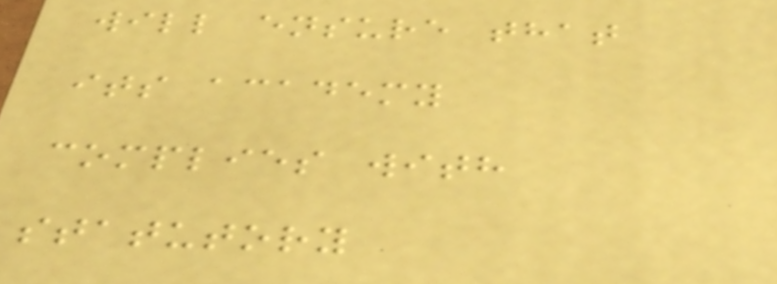will ensure that
its academy
complies with
statutory
